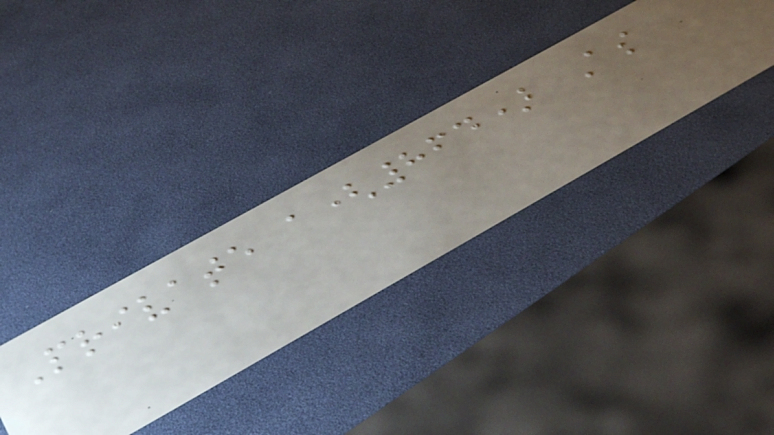Private a(864) As
